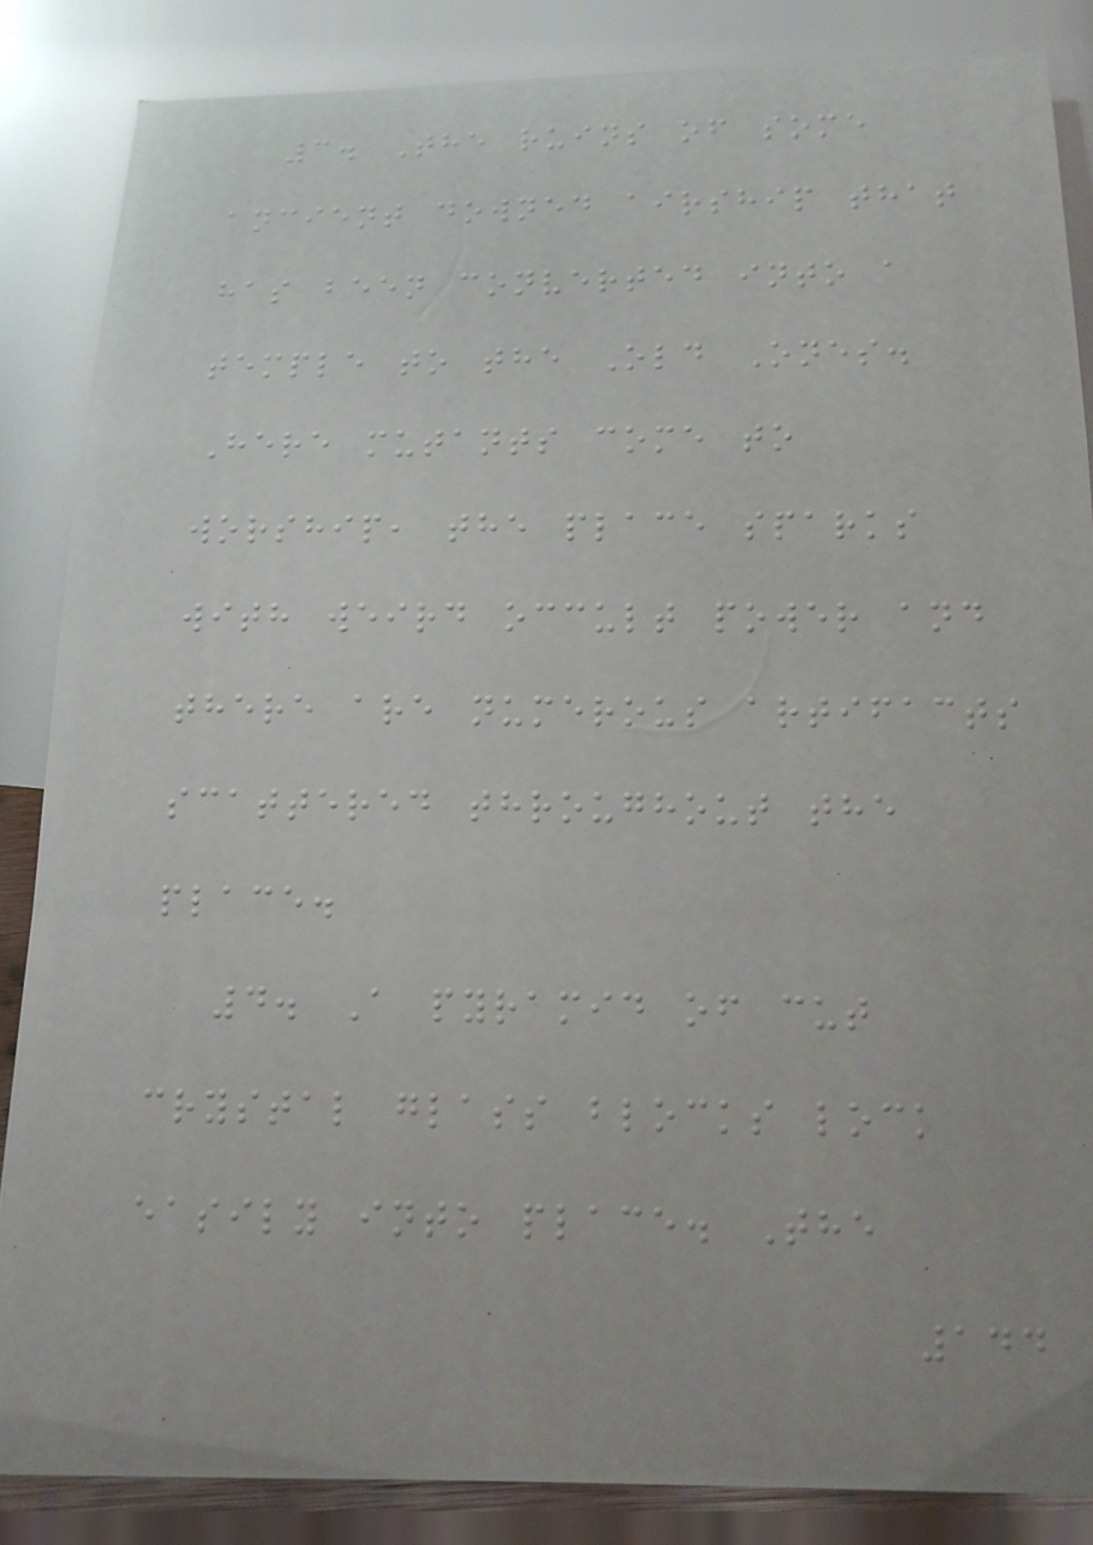3. The ruins of some
ancient downed airship that
has been converted into a
temple to the Old Ones.
Here mutants come to
worship, the place sparks
with weird occult power and
there are numerous artifacts
scattered throughout the
place.
4. A pyramid of cut
crystal glass blocks lock
easily into place. The
144
